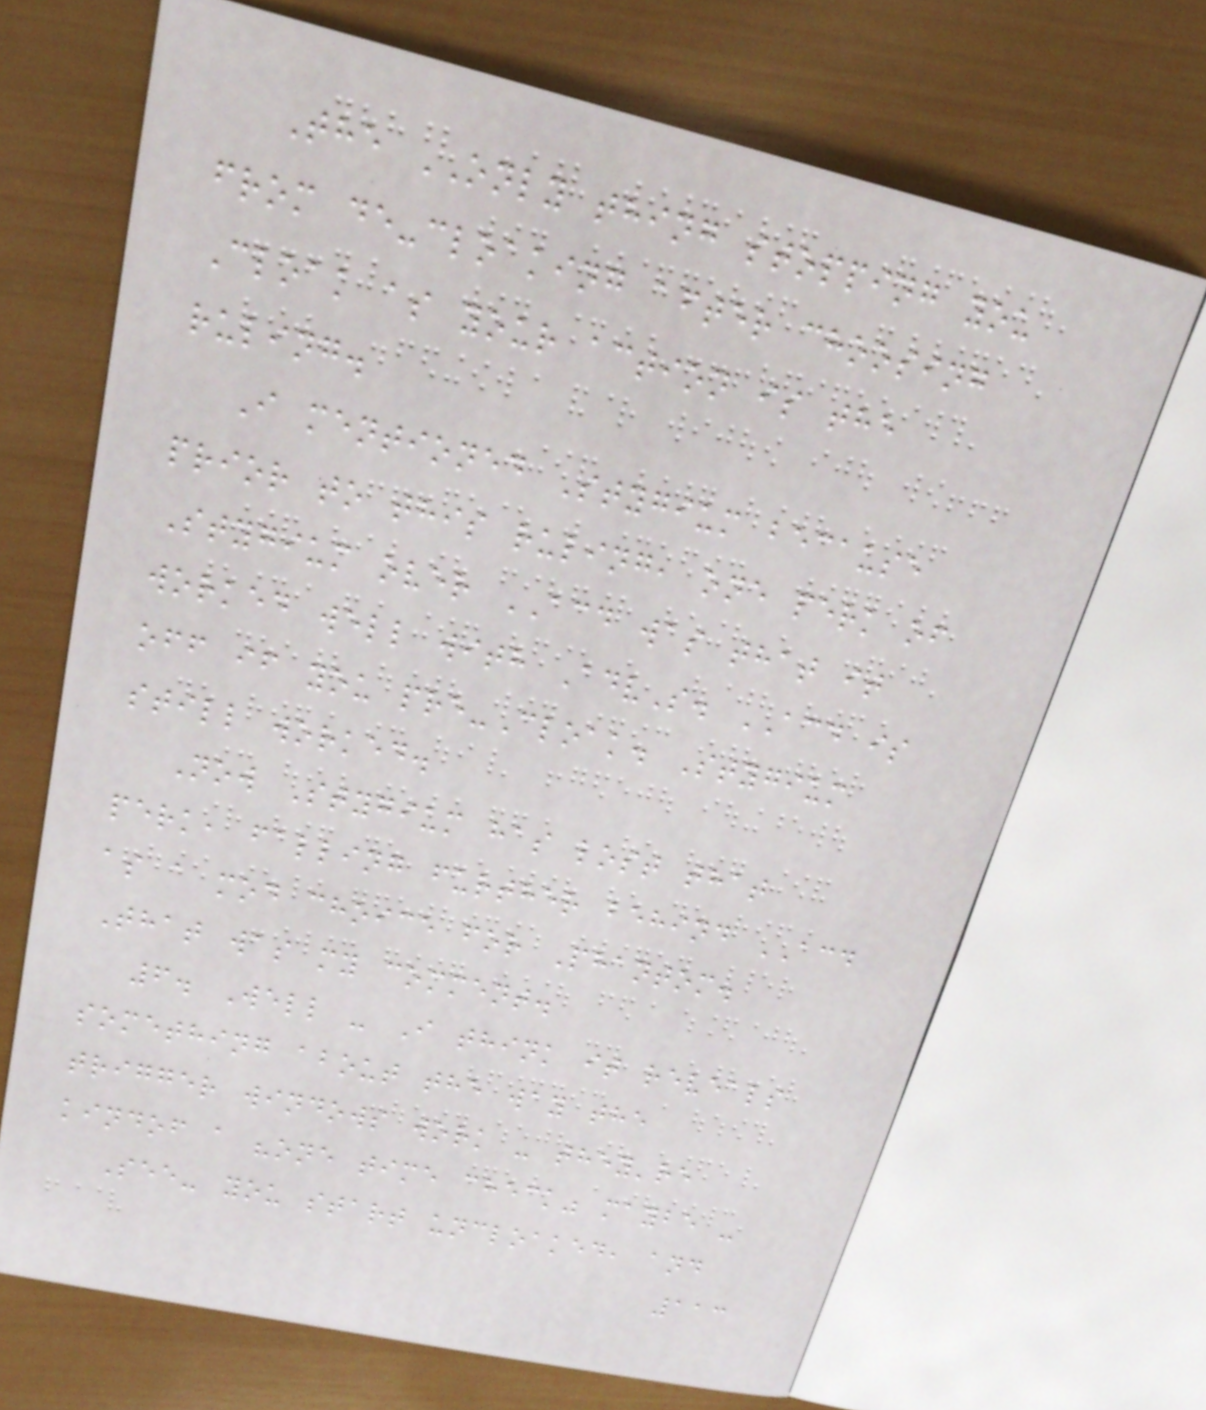The ONLY thing stopping you
from de-cloaking after choosing
Cloak as your action is the
ruling.
I mentioned Stygium because
prior to this ruling, one perk of
Stygium over ACD was that it
worked well with AdvS. ACD is
off if you pre-Cloak. Stygium
still worked.
Now Stygium has lost that
perk, falling further behind ACD
as a mod choice for Phantom.
That was my comment.
6. Well - I think it reveals
something about the way the
trigger windows work - they're
kindof a "one time check" maybe -
See- you start uncloaked, and
113
